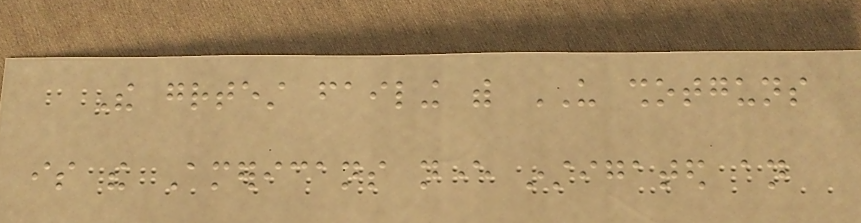The greatest failing with US shotguns
is the Americans never instigated an
